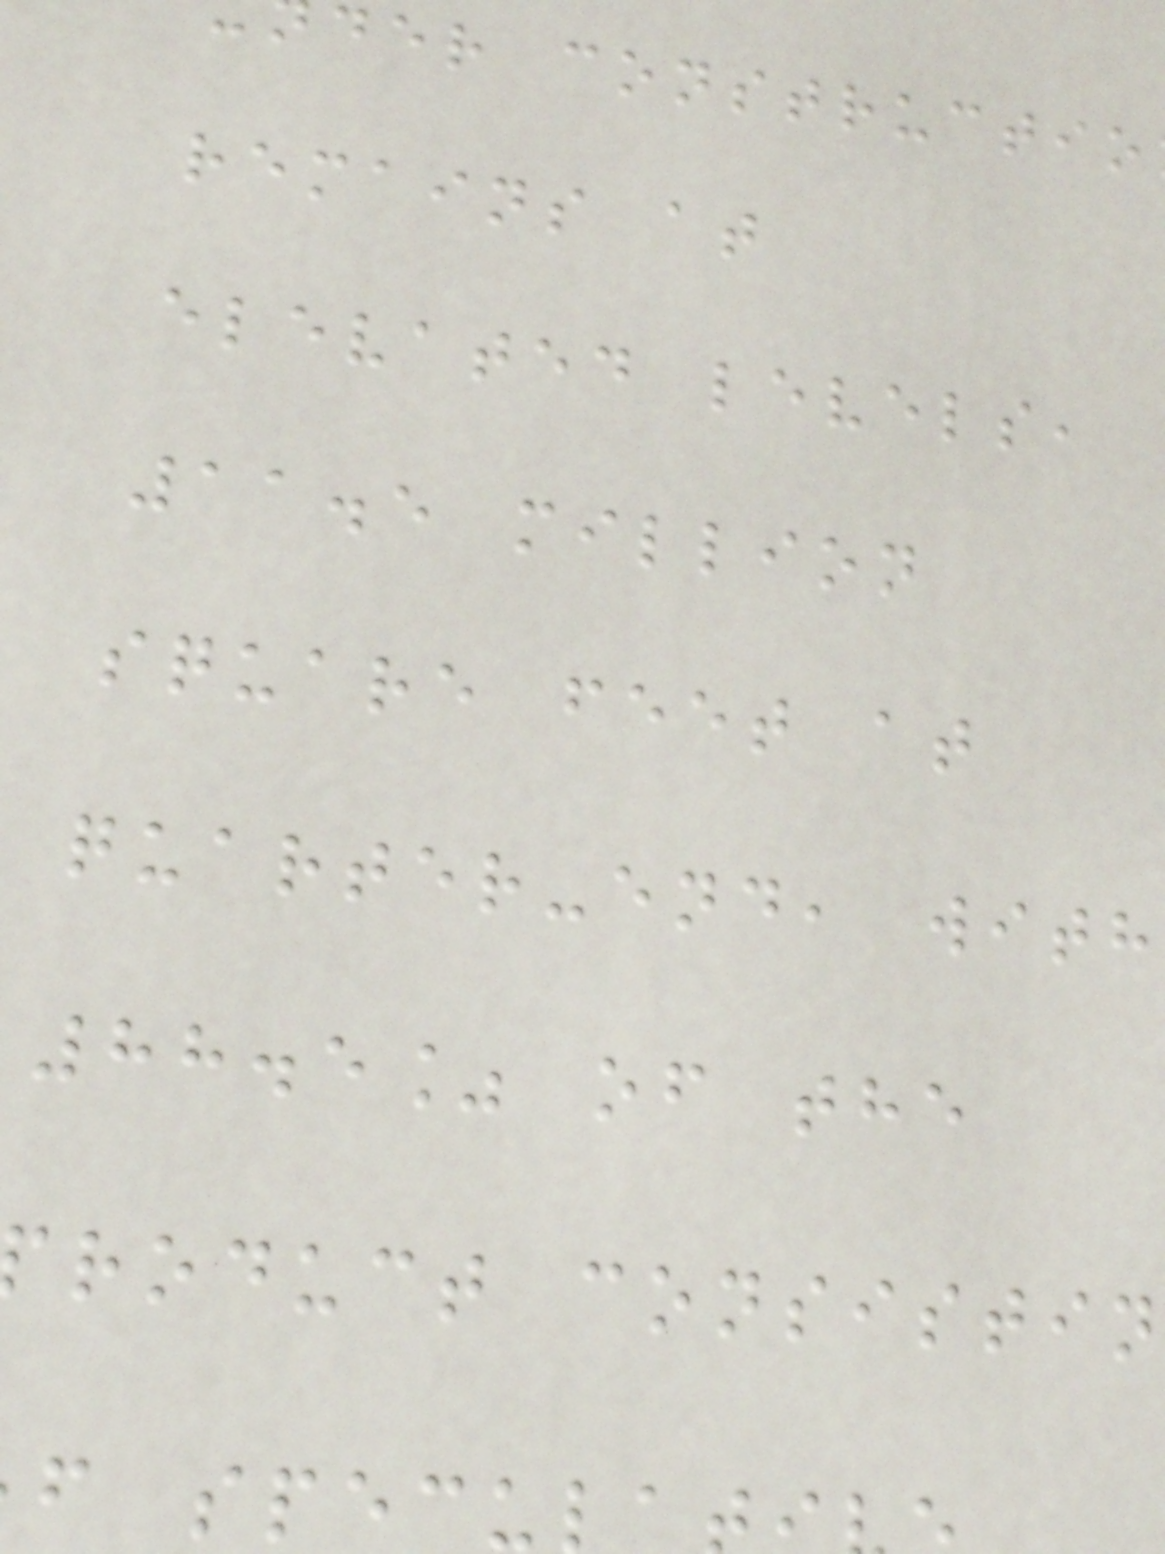der constructio
remains at
elevated levels,
11.5 million
square feet at
quarter-end, with
88.5% of the
roduct consistin
f specu
